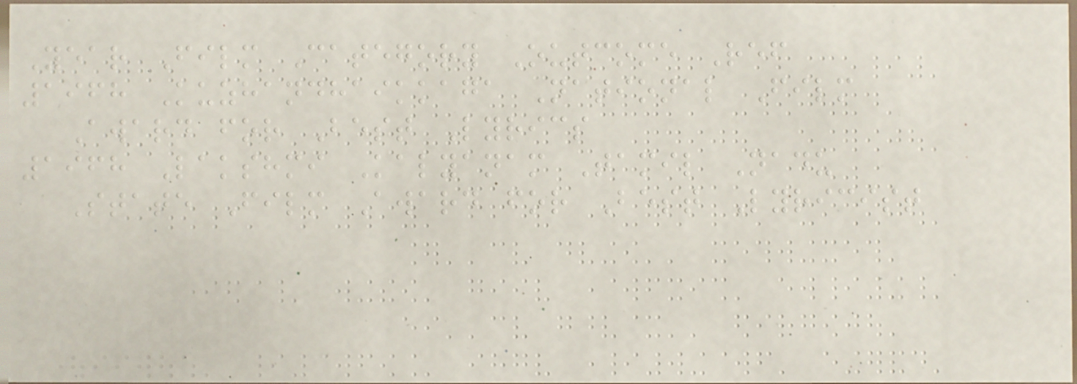Year Film Category Outcome Ref
1968 Kuzhandhaikkaga National Film
Award for Best Lyrics
1968 Lakshmi Kalyanam Tamil Nadu
State Film Award for Best Lyricist
